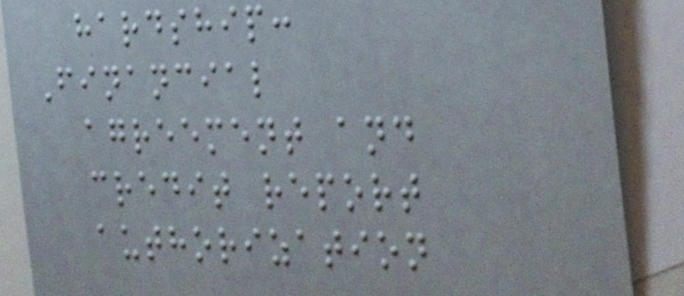hardship:
Financial
agreement and
credit report
authorization
